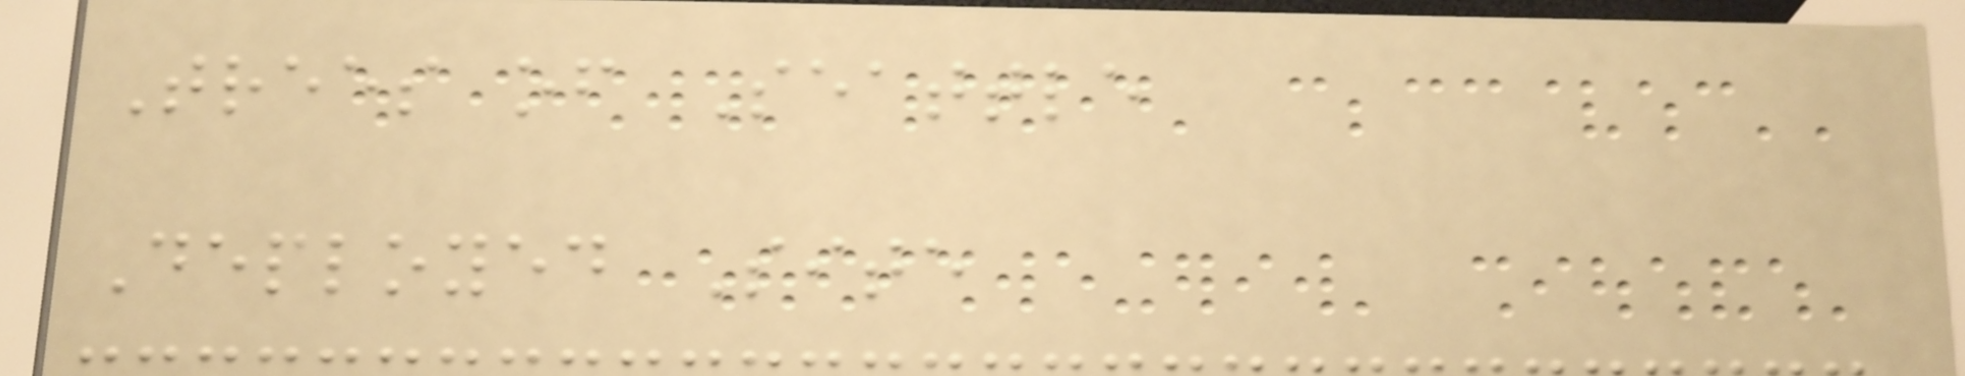Trees of Seattle
Deployed Site
